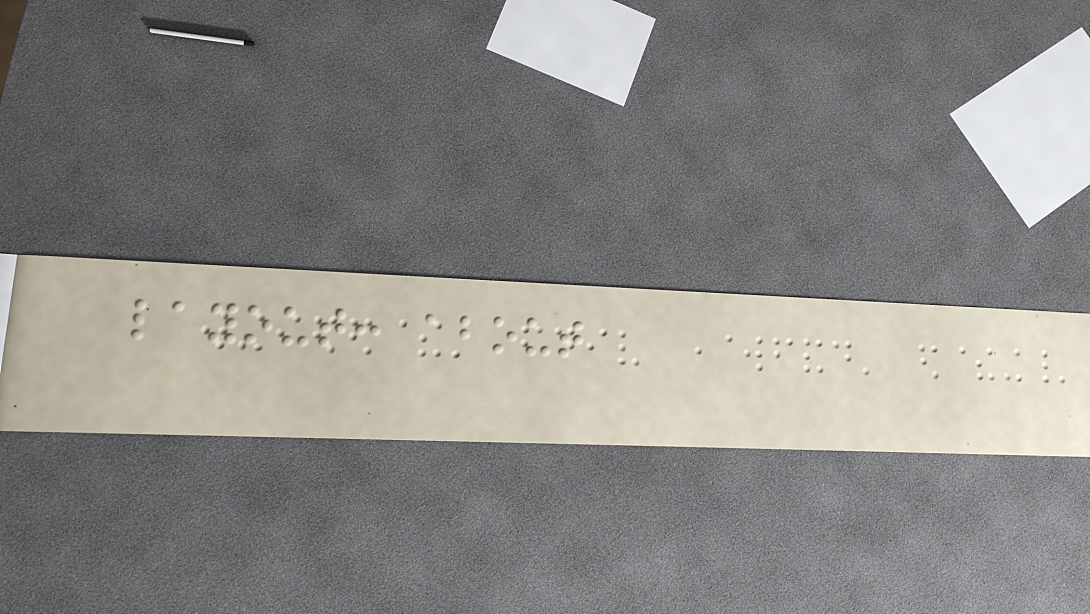layout: about
